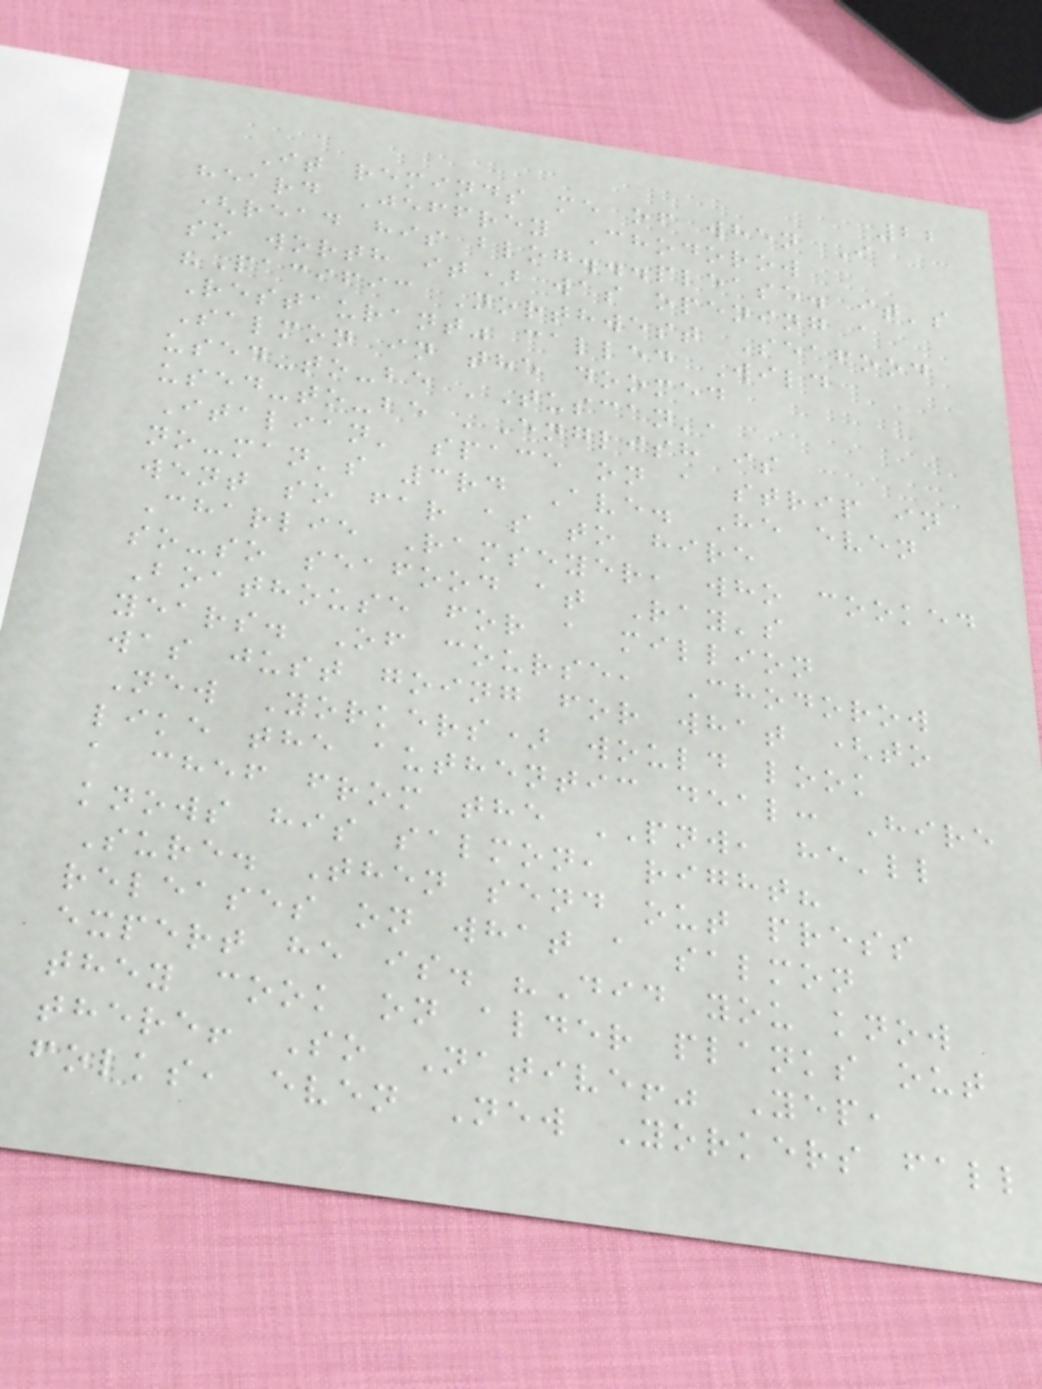22
It reminds me of when I
heard Jeffrey Chodorow
(read his blog...please. it's
so worth it) was opening a
"Pacific Northwest Seafood
Restaurant" called Wild
Salmon in the doomed
used-to-be 'Tuscan',
used-to-be 'English is
Italian' space on a strip in
no-man's 3rd Ave. He even
went so far as to hire
Charlie Ramseyer, who cooked
so-so seafood at Ray's
Boathouse for a million
years. Of course, Chodorow
was just going for what (to
New Yorkers) would look
like the authentic deal: Hire
a chef from the PNW, he'll
knows his salmon, right?
Sure. Then send out press
releases on what a salmon
expert he is. "Did you know
they cook on alder planks out
there! So Native!" Yep,
folks, even New Yorkers fall
